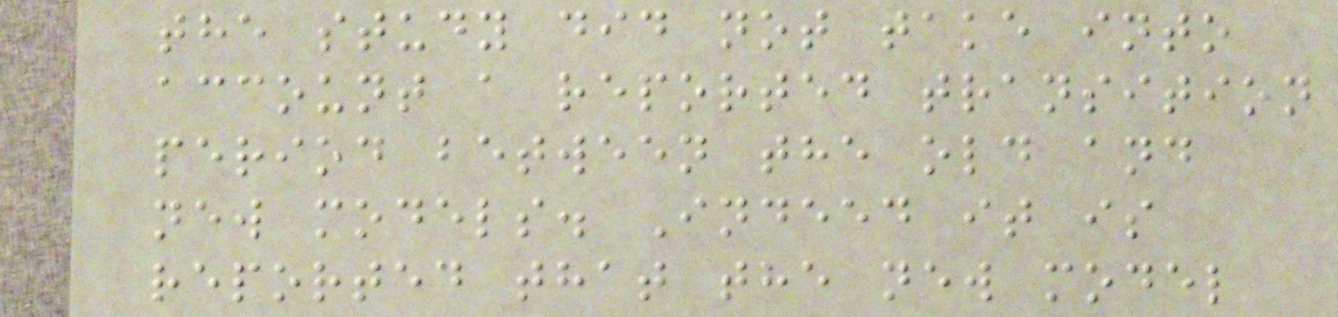the study did not take into
account a reported transition
period between the old and
new models. Indeed it is
reported that the new model
